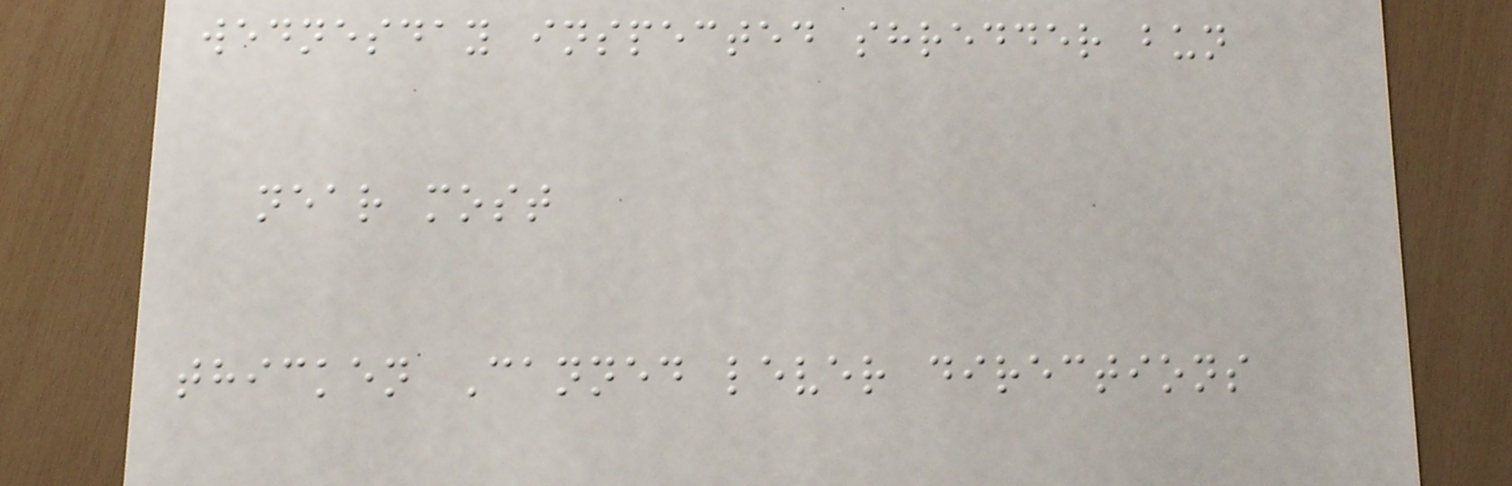wednesday inspected shredder bun
near most
thicken Canned lever directions
